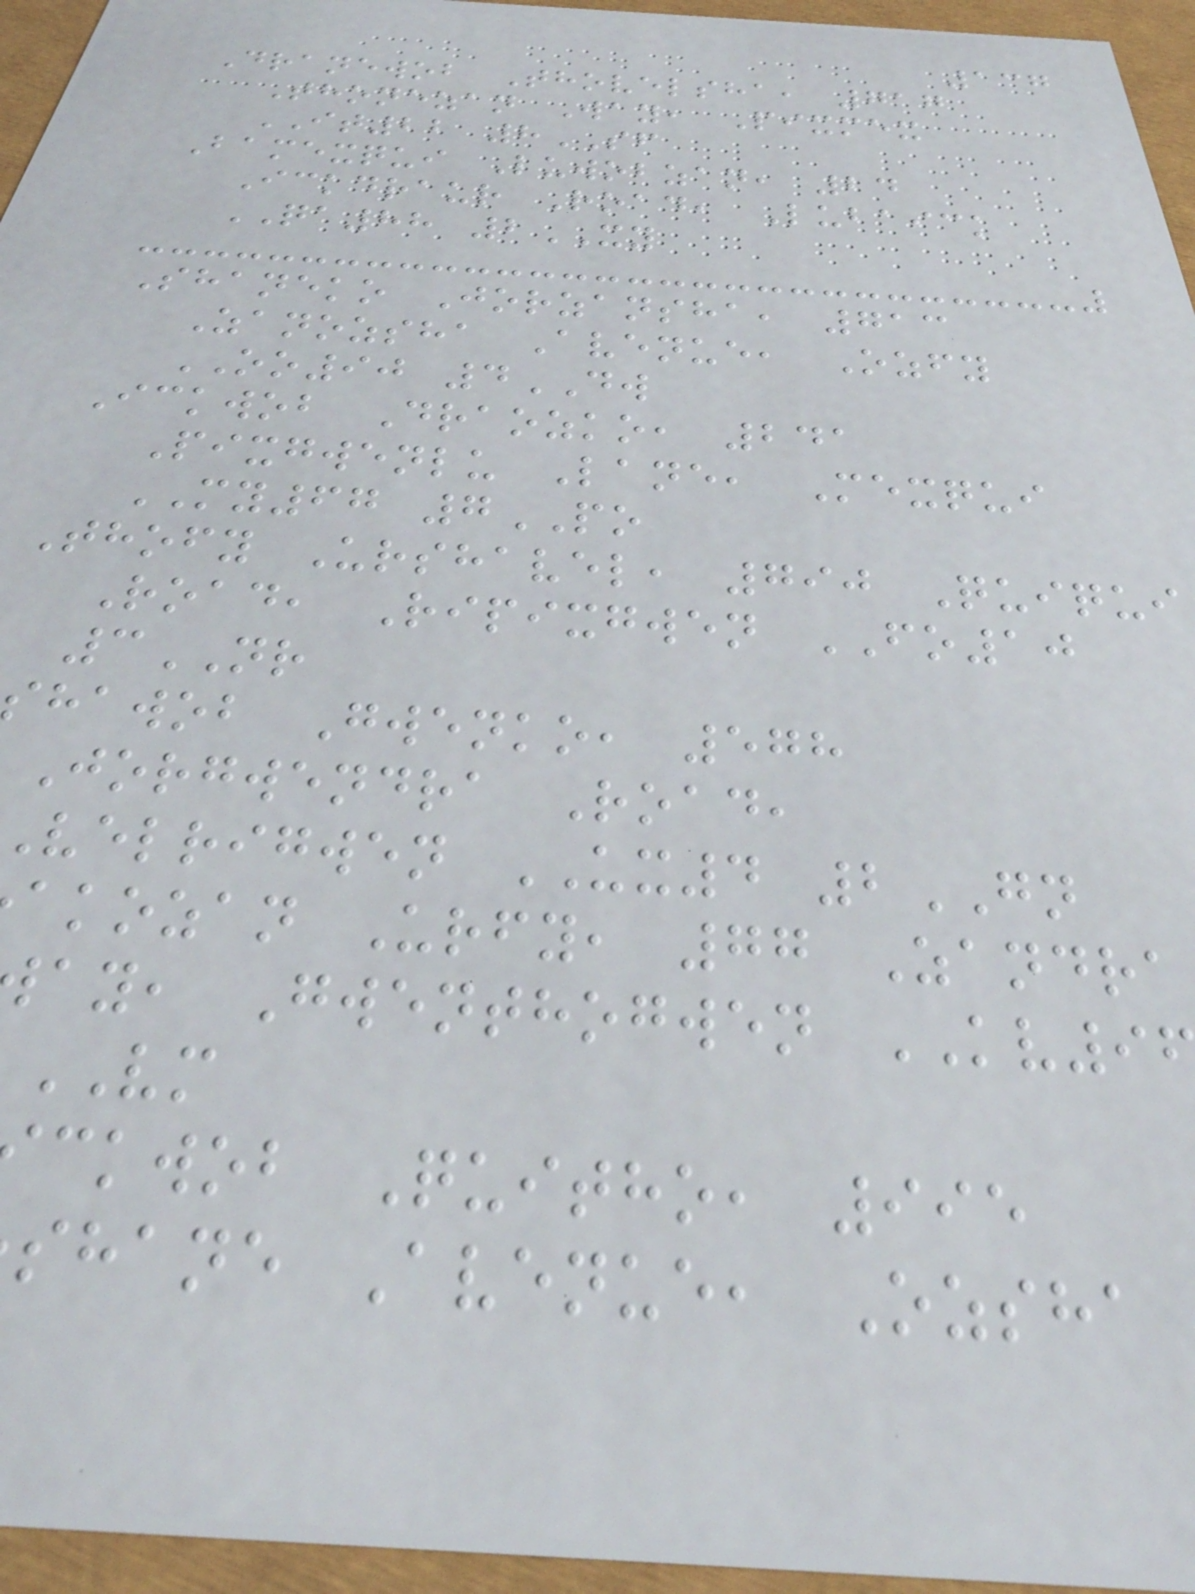137
Dranewob Thovelsha, 717
Thonezan Way, Pixmex
IT22 8SF
Bamexqui Luwobzan, 24
Ickdraur Road, Lubaick
QA88 2XY
Shaneko Jorzansha, 713
Zanozsha Avenue, Ozfy
OO90 4DW
Ickwob Draozko, 241
Pixgwenlu Lane, Mexqui
MY67 7PO
Thofy Urshavel, 790 Quiqui
Road, Ripixgwen FO10
3NR
hawob Gwenko, 578
Jorgwendra Road,
velrigwen UX4 2GN
akozan Urfy, 77 Zandra
ay, Gwenthogwen KV9
VM
ckwob Quitho, 995
shane Avenue, Ozsha
